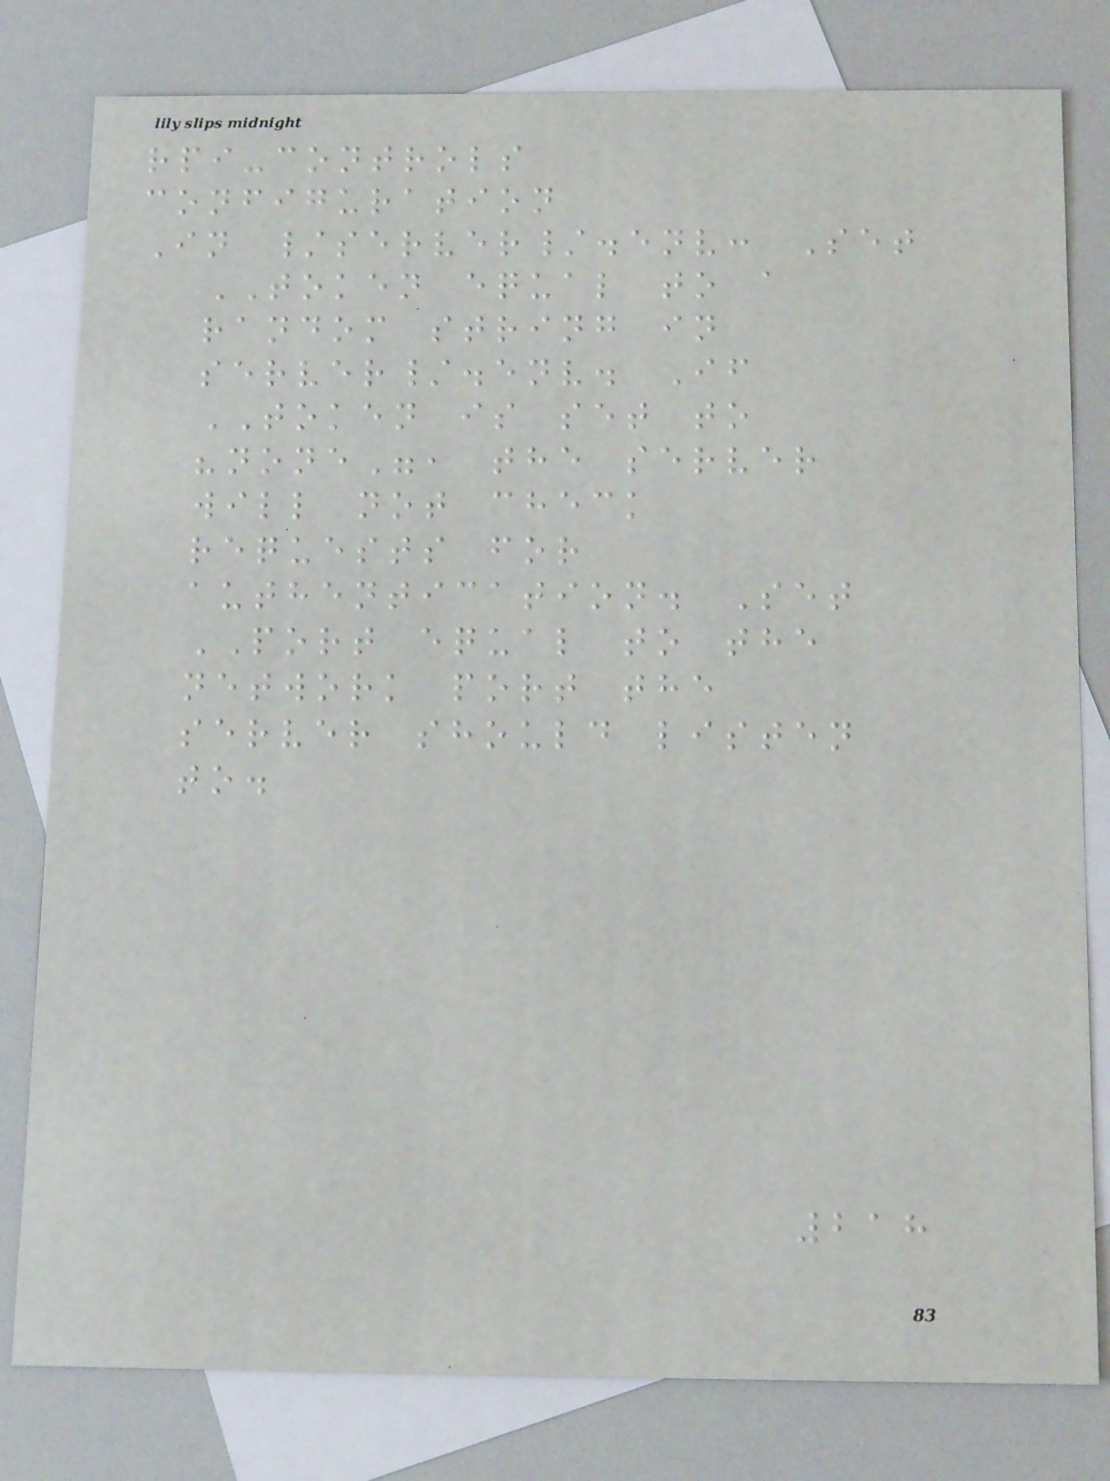rpi-controls
configuration
In /server/.env: Set
TOKEN equal to a
random string in
server/.env. If
TOKEN is set to
"none", the server
will not check
requests for
authentication. Set
PORT equal to the
network port the
server should listen
to.
218
